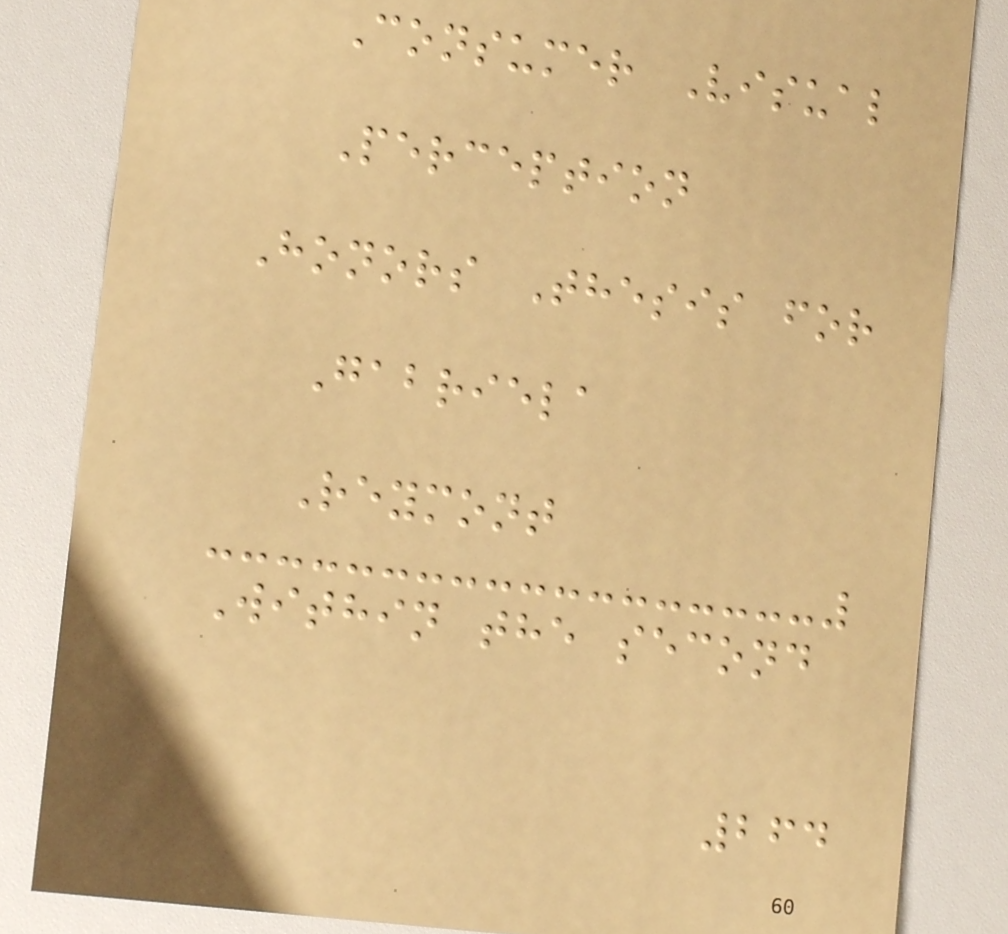Consumer Visual
Perception
Honors Thesis for
Gabriela
Reymont
Within the second
264
